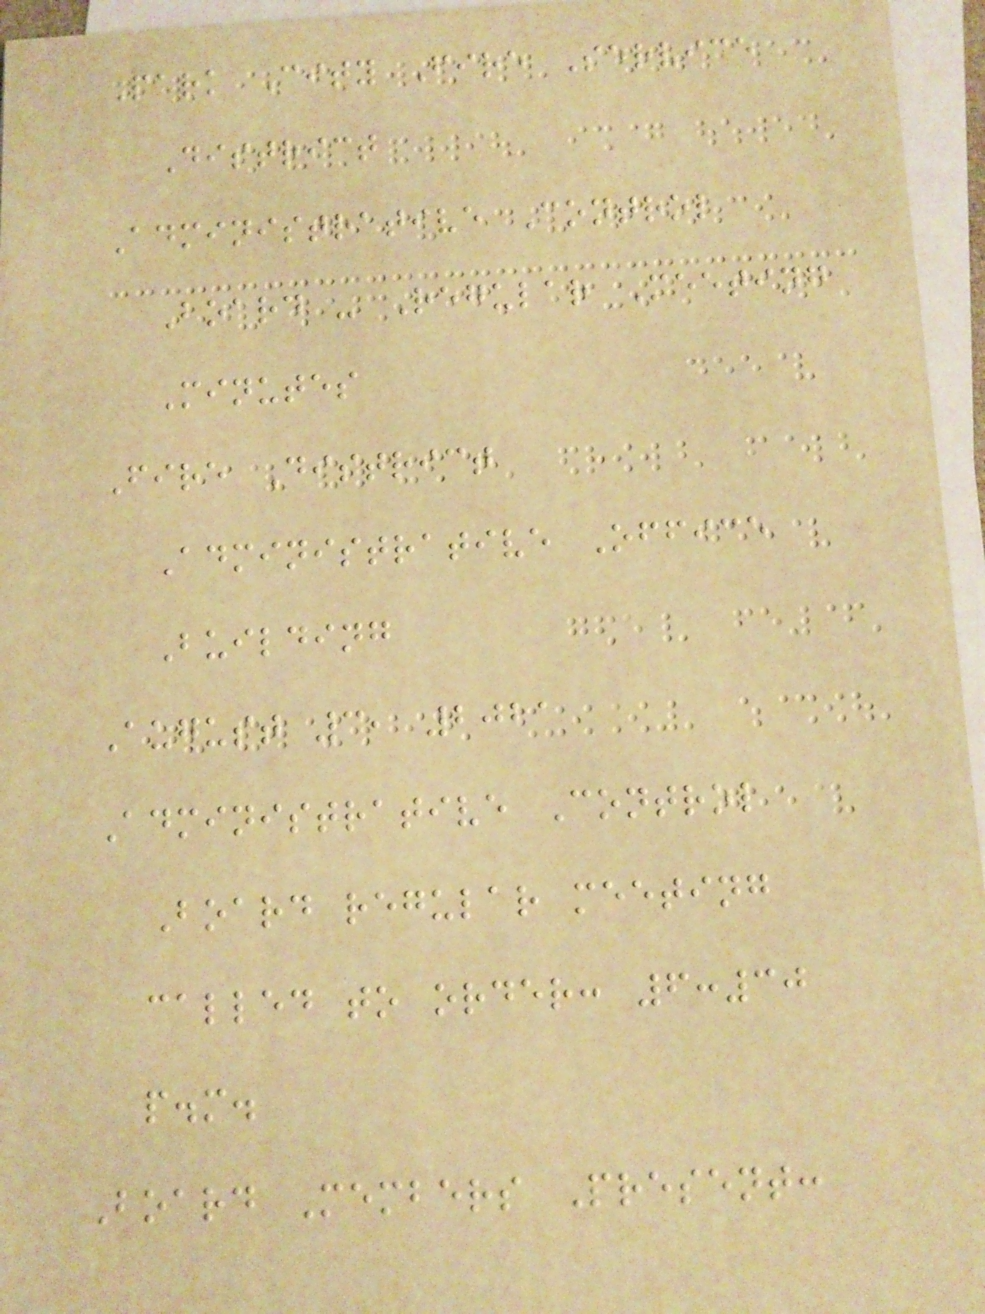Park City Fire Service
District
Administrative Control
Board - Regular Meeting
Minutes
Fire District
Administrative Office
Building
August 3, 2021
Administrative Control
Board regular meeting
called to order: 6:30
p.m.
Board Members Present:
